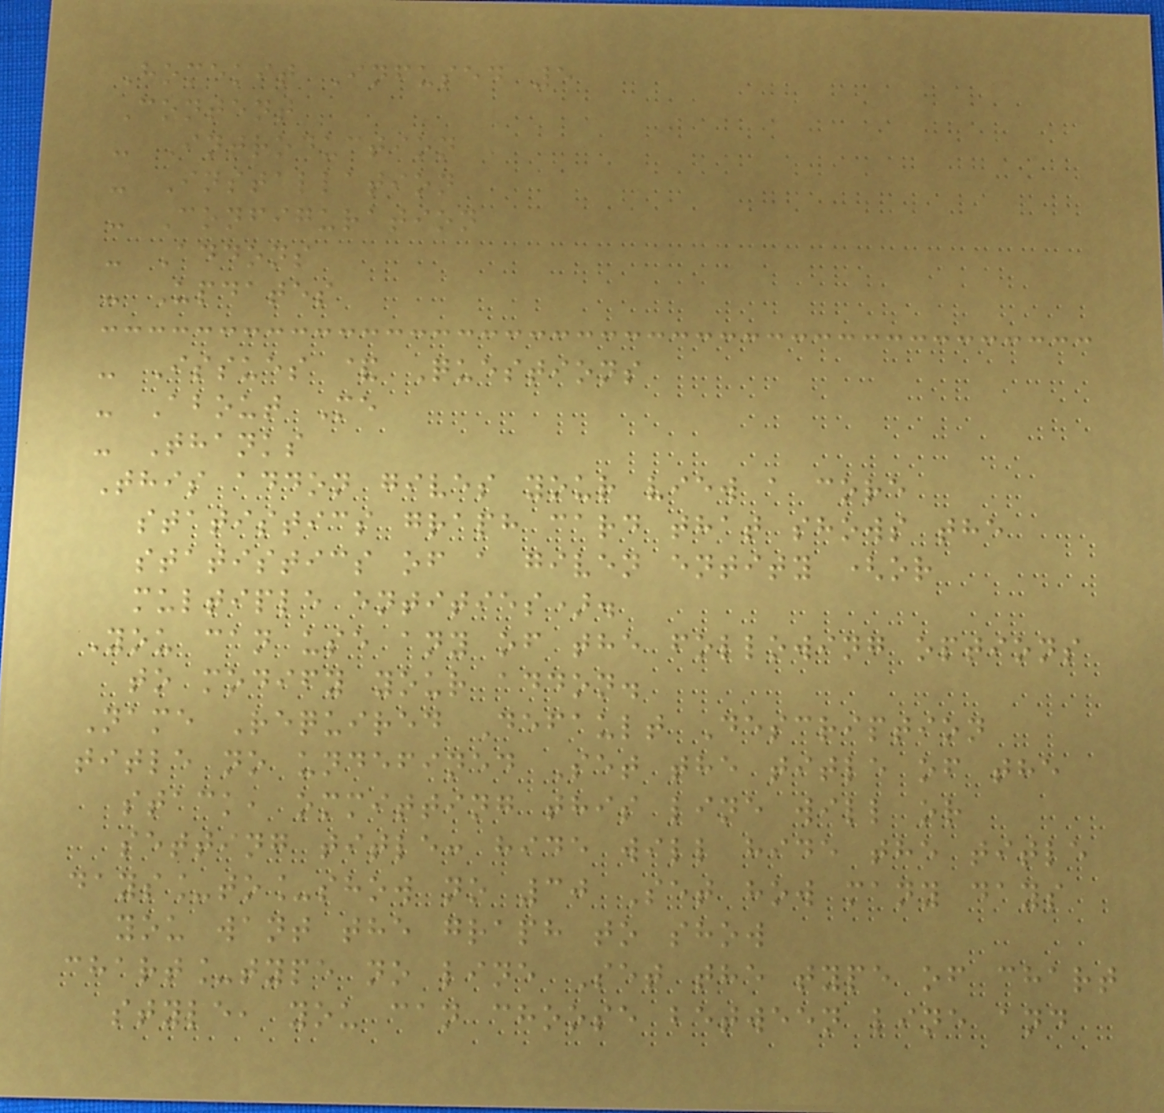Homekit Infused 5
Content
- Introduction
- Installation
- Configuration
- Addons
- Updates
- Issues & Questions
- About Me
- Thanks
This addon gives your view a core
statistics graph card that shows the
statistics of a given entity (or
multiple entities).
You can use any of the following options
to modify your addon.
Name Required Default Description
title no undefined Set the title of the
stack, ommitting this line will or
setting title: hide will hide the title
days_to_show no 30 Set how many days
you want the graph to show
chart_type no line Set the type of chart
style, you can choose between line and
